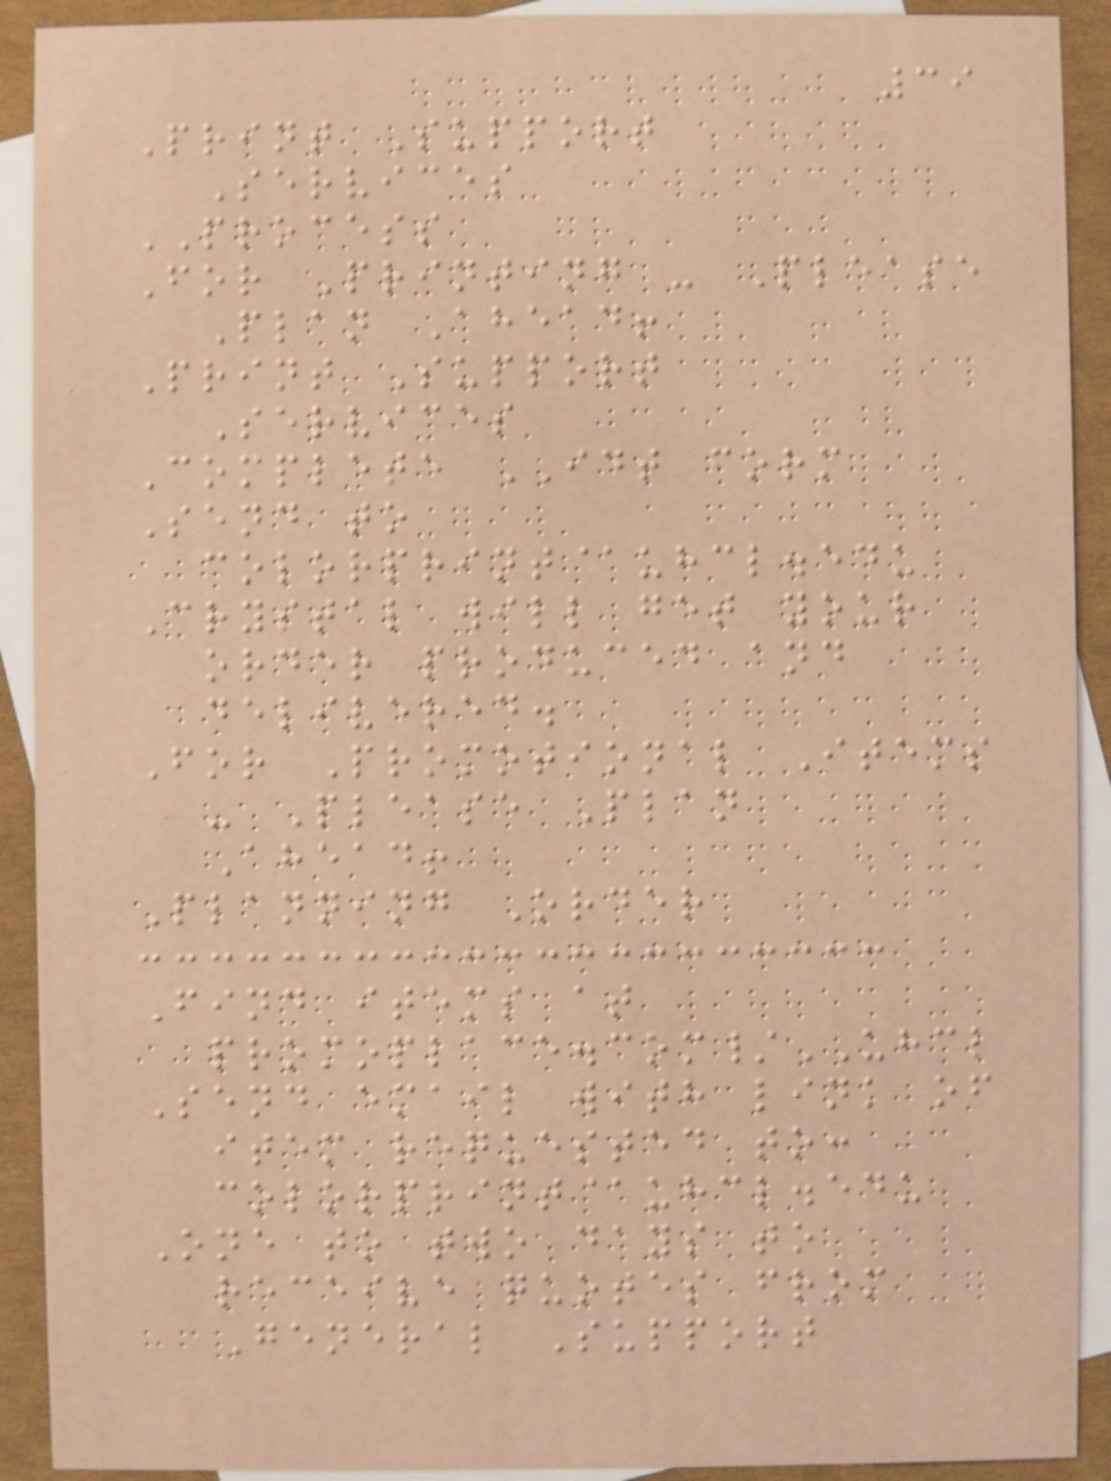39
Print Support
Services
PROCESS
For Printing - Please
Plan Ahead!
Print Support
Services
Complete IDT form
Send to
colorprint@uhcl.edu
Crystal will get your
order produced and
delivered.
For Promotional Items
- Please Plan
Ahead!
Planning Order
Find items at
promoplace.com/UHCL
Send email with link of
item requested to:
colorprint@uhcl.edu
One to two days to
receive quotes from
General Support
